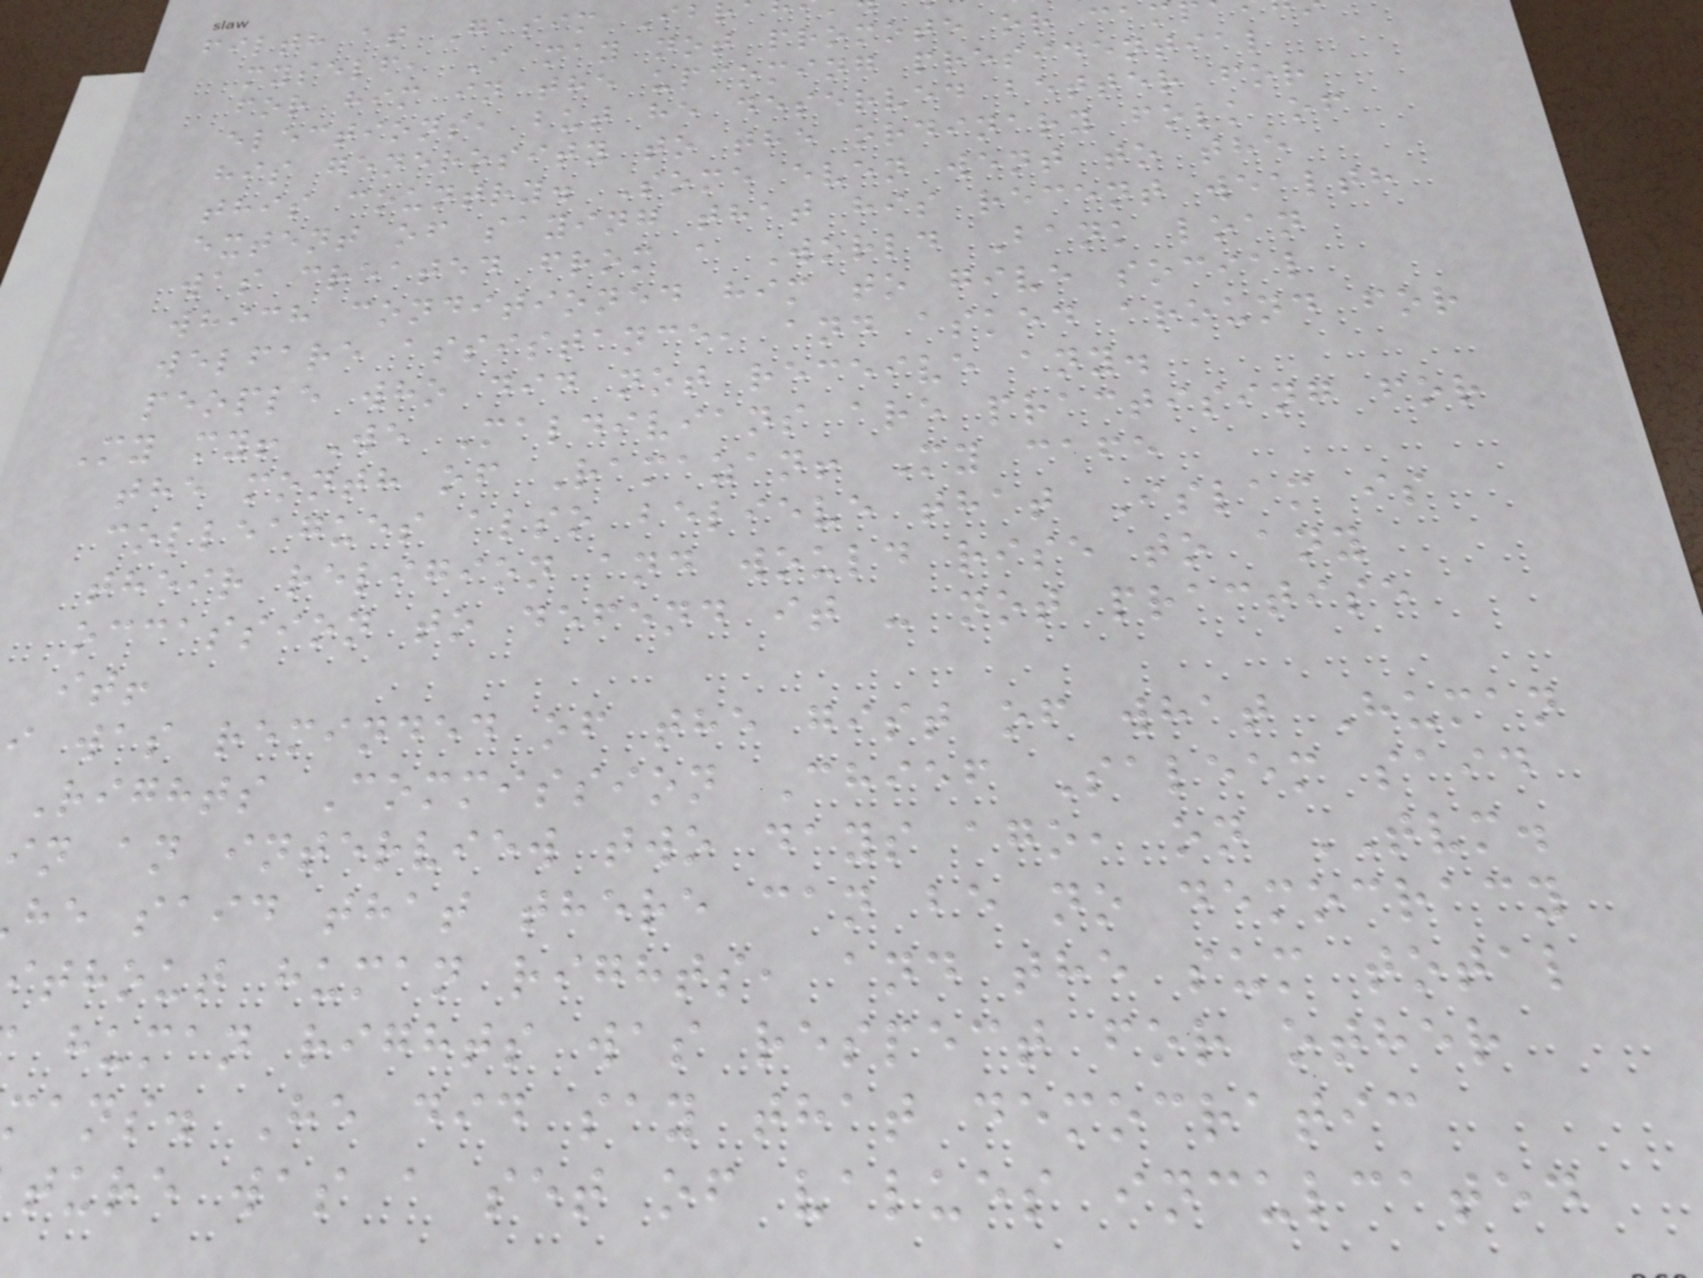filth at Gasim Ib
myself, I may not promote or cam
for him in the upcoming presidential
elections, but he deserved better for
his generosity to the ordinary folk of
this country. Some even went to the
extent of saying that his recent wealth
was created from a World Bank loan
which conditioned him to give social
welfare assistance, and asked around for
people who did not receive any.
My my! We Maldivians are practising for
the month of Ramazan! My cafe
colleagues also believe that Islam is
their religion and would rise to any
occassion to defend it - not practise
it!
i was reminded of the gist of what Human
Rights Commission Chief Saleem said
in an interview two days ago, on TVM.
he said that there can be no democracy
ithout human rights, and the sum total
human rights was respect for other
mans. He did say that democratic
ture was a set of values inculcated
